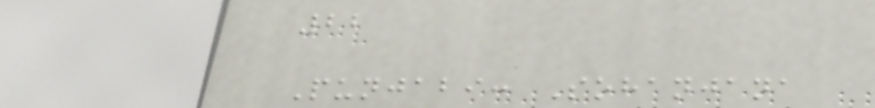22
Punjabi: Sohanjana
